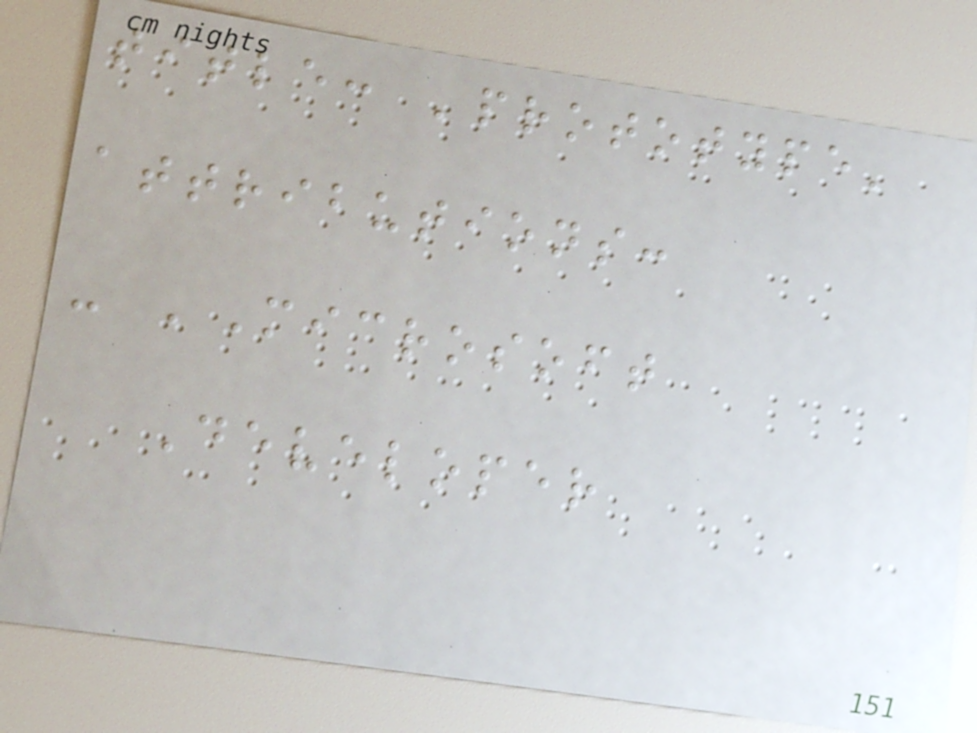title: 'prototype'
attributions:
- 'Microsoft
Developer
